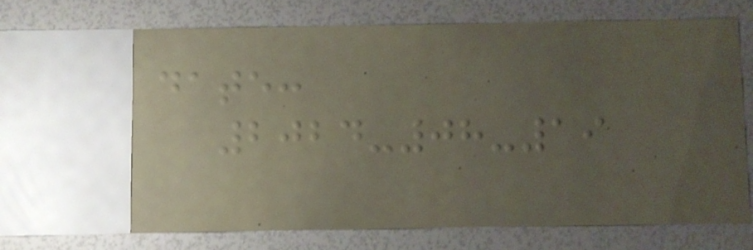date:
2024-08-19
